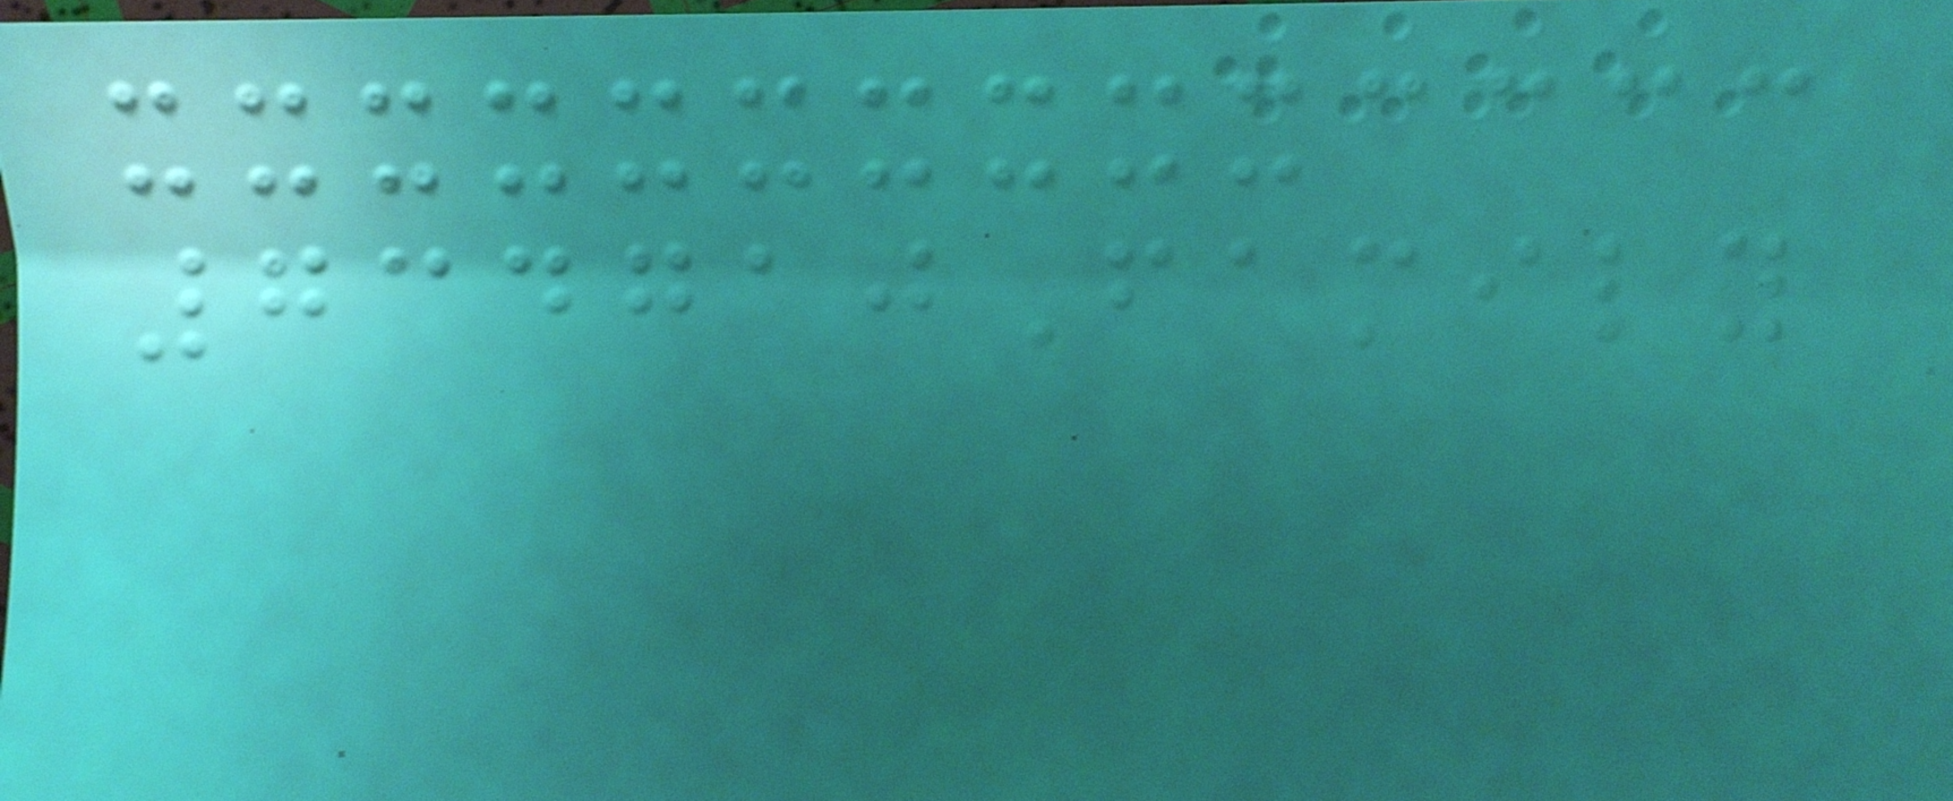734710Family
